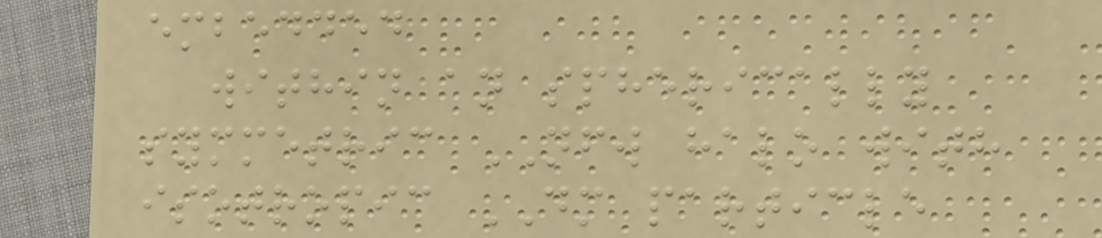embedded
within an spherically
symmetric NFW halo with
isotropic DM particle
